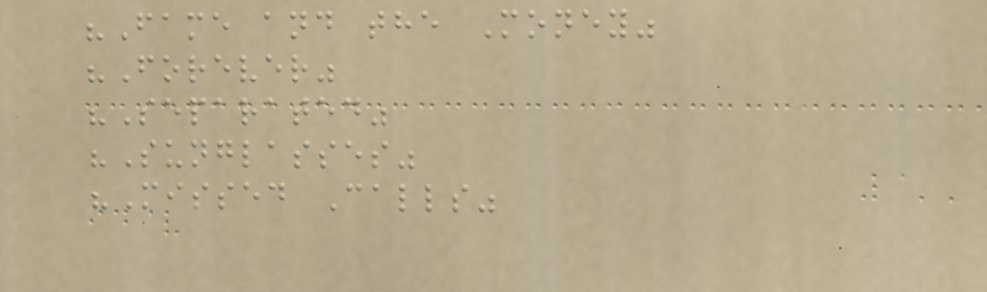"Fame and the Money"
"Forever"
"Separated"
"Sunglasses"
"Missed Calls"
